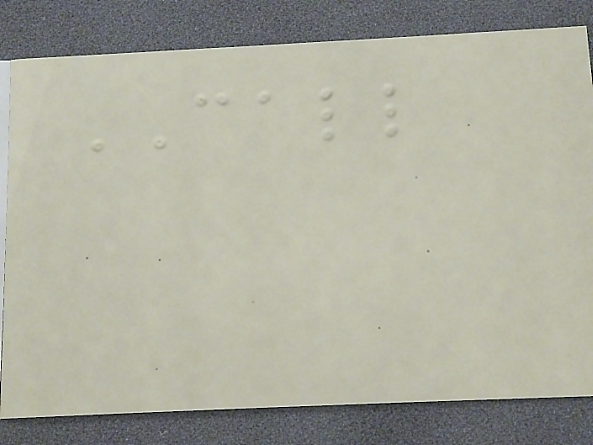CALL
